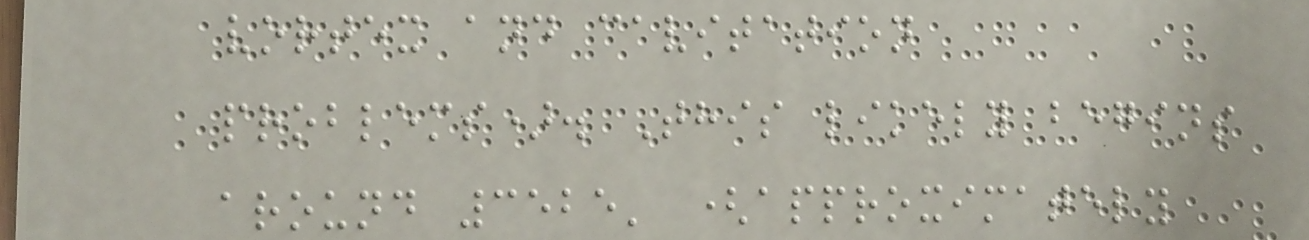vortex and cavitation
problems). This likely begins
around 3525' (approximately
